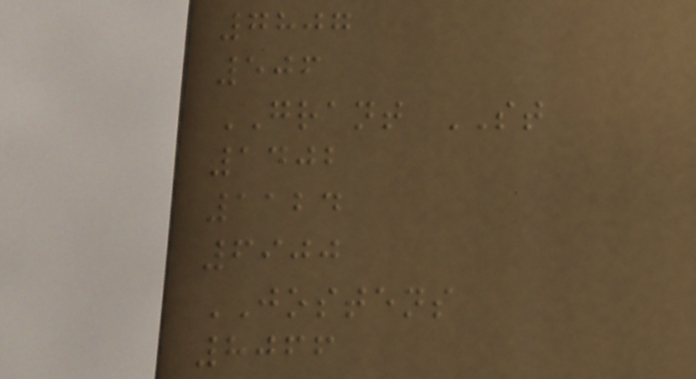7807
506
GRANT ST
1402
1124
6900
JOSTENS
8066
